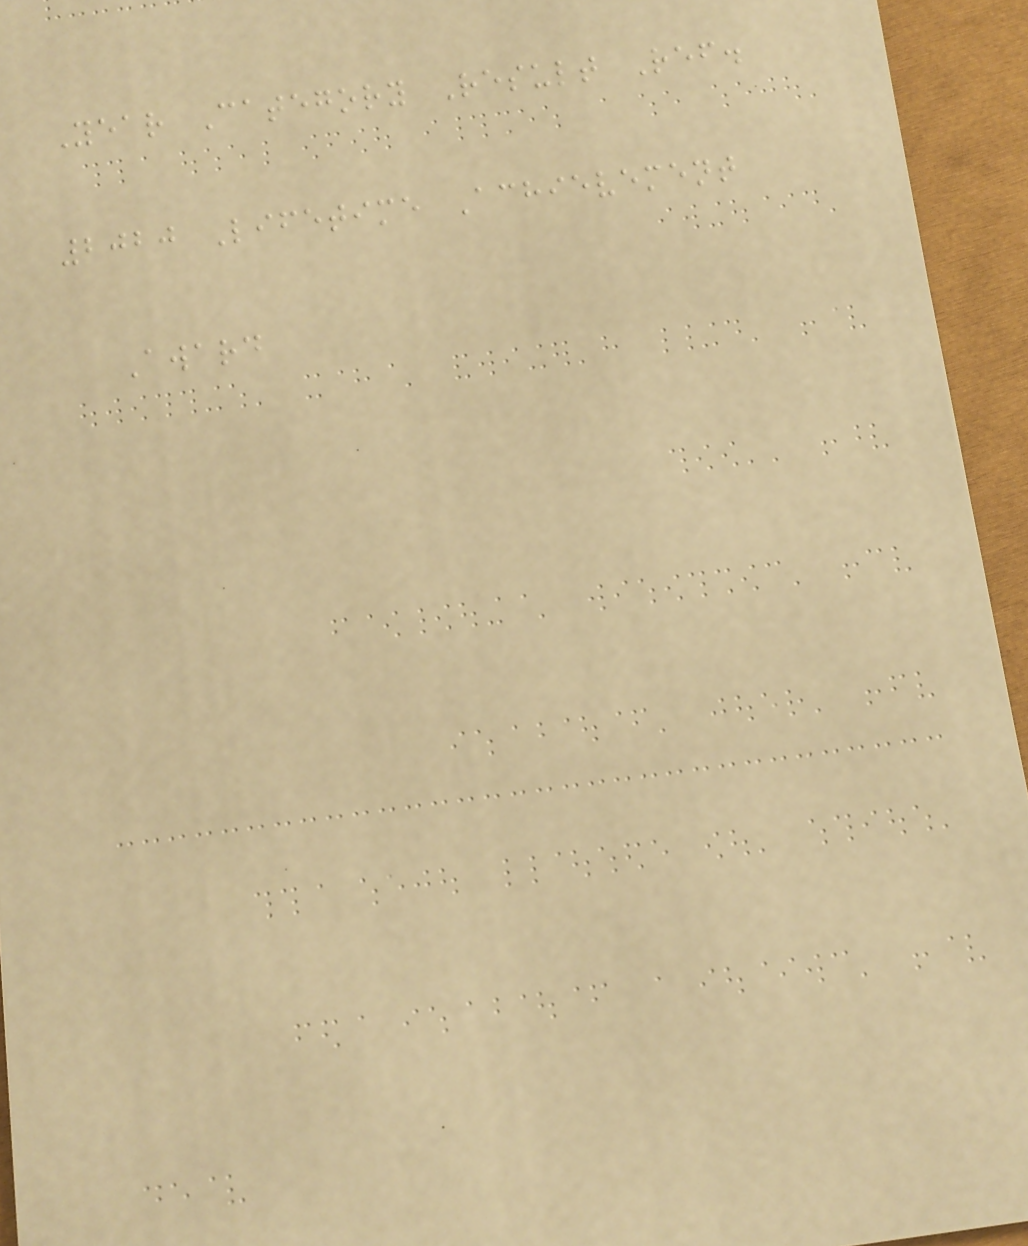Year Category Result Ref.
2020 Lifetime Achievement
Award
